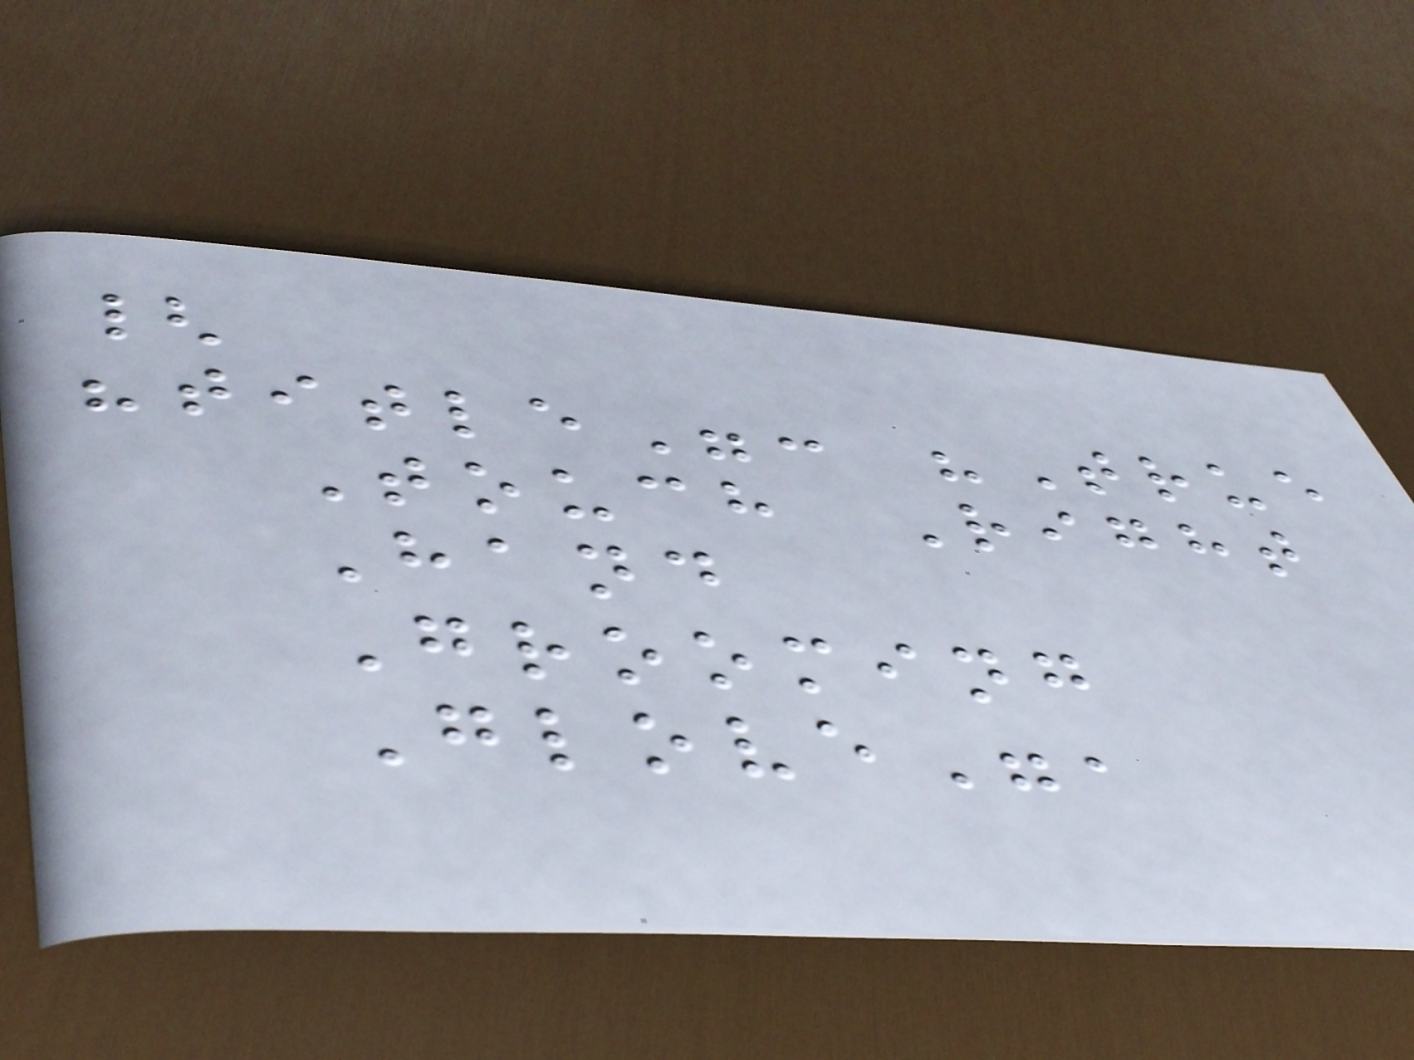{
"title": "True
Touch Right
Hand
Grooming
Glove",
